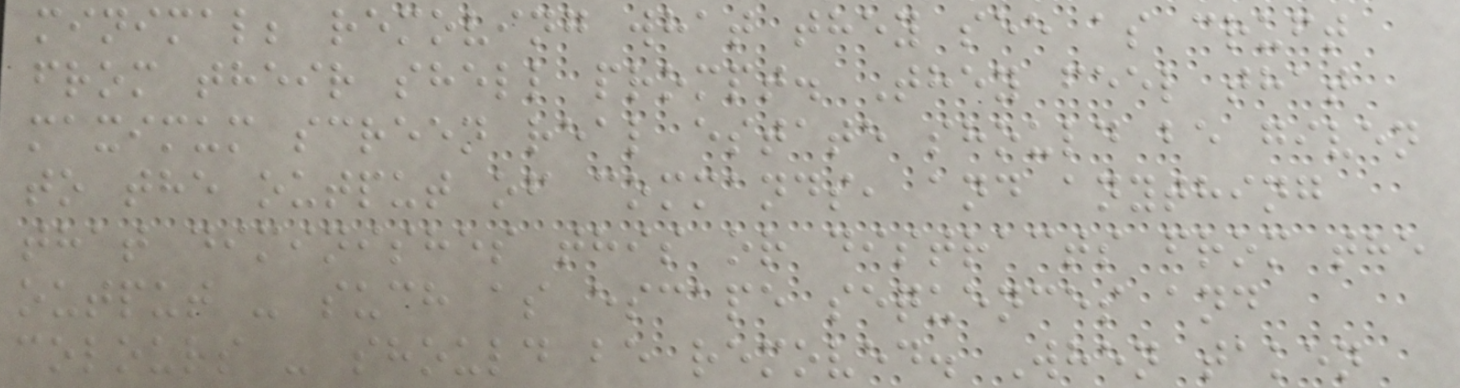minimal; removing what they see as cruft
from their shell prompt. They feel that
maximum screen real estate should be given
to the output of commands, and anything
that diminishes this or distracts from the
output - such as escape sequences and
colours - should be removed. When taken
